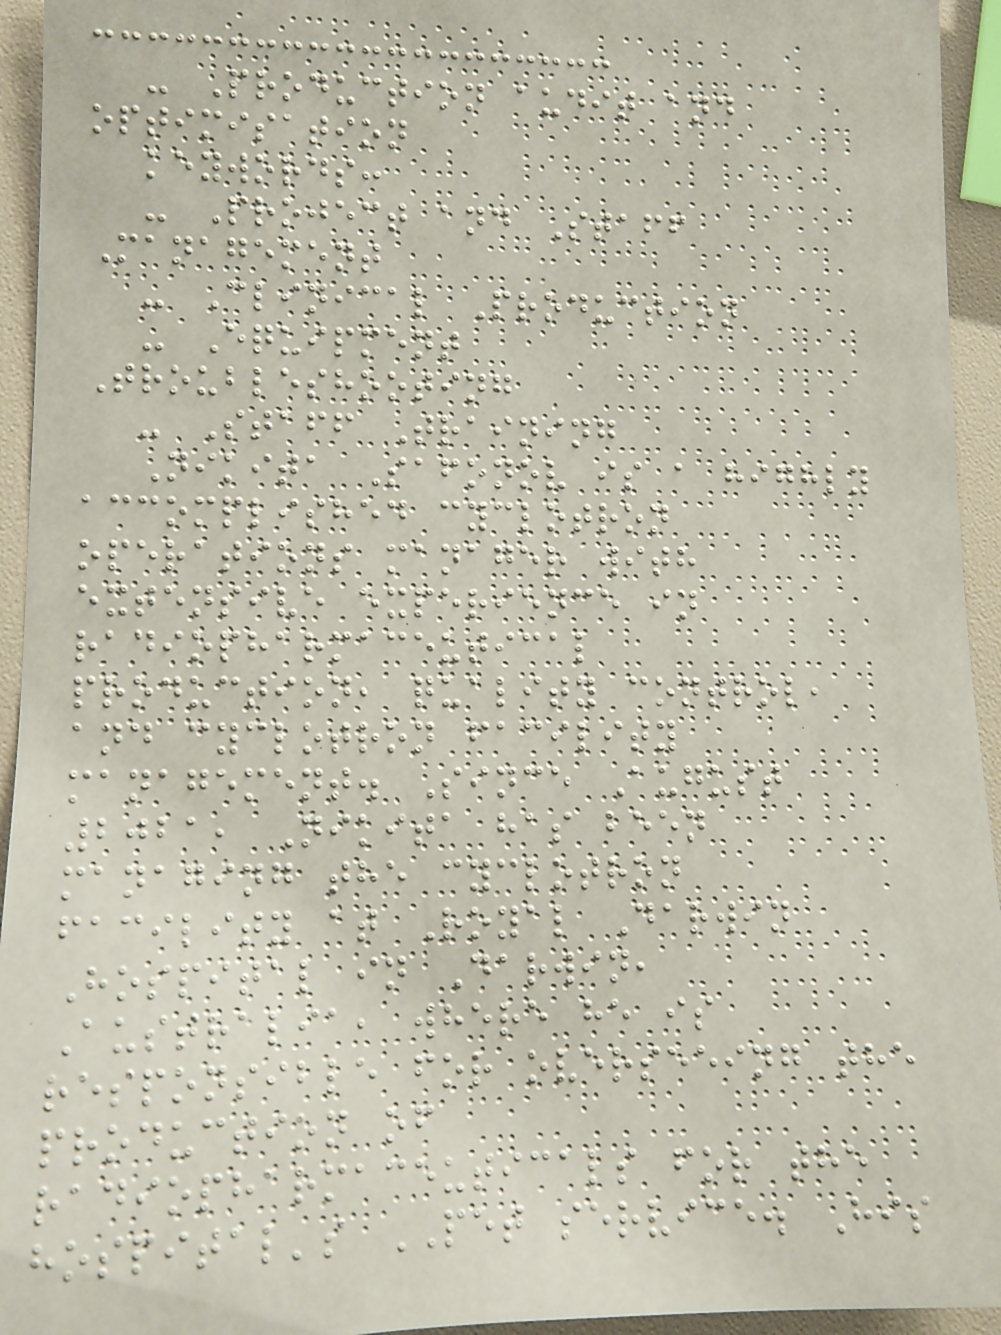- Production audit and
optimisation
keywords:
- Project and Staff
Management
- Clinical Production
- Equipment
Troubleshooting
- Staff Training
Nikita Safonov is a highly
accomplished cyclotron
operations manager with
extensive experience in
radiopharmaceutical
production, quality control,
and cyclotron facility
management. Since August
2021, Nikita has been
managing the cyclotron
facility at Royal Darwin
Hospital in Darwin,
Australia, where he is
responsible for overseeing the
production of
radiopharmaceuticals for the
hospital's PET service. His
